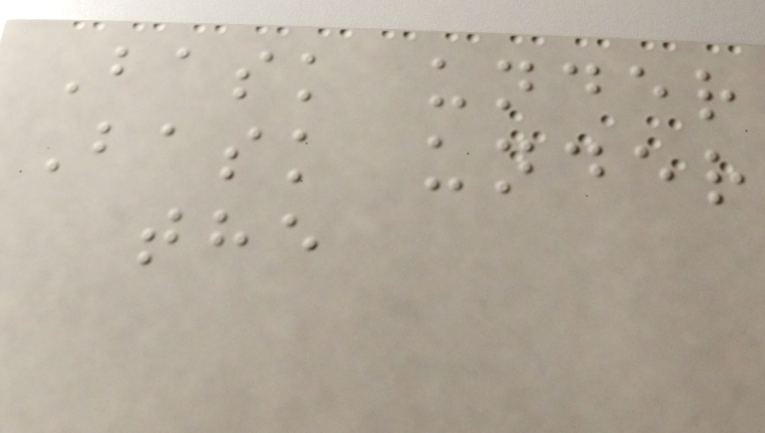Bask under
Bask under
the
